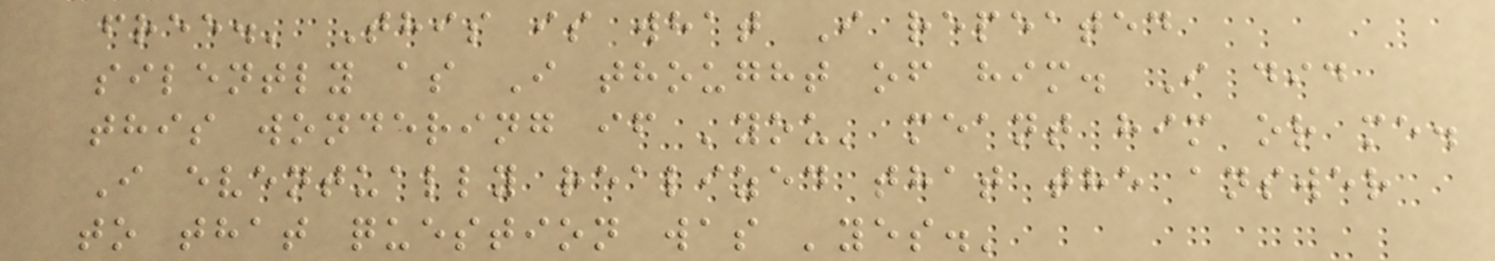free.' This is what I repeated
silently as I thought of him. I did
this wondering if 'you' meant him or me.
I eventually realized that the answer
to that question was 'yes.'
